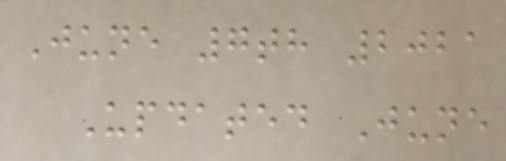June 7th 2021
Updated June
